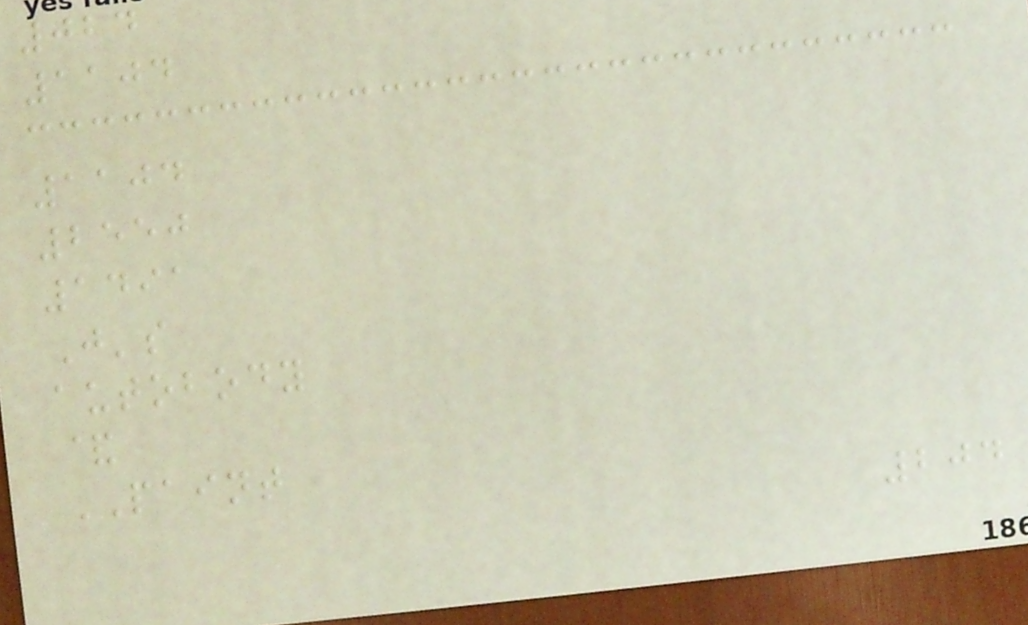024
1104
1104
2550
1491
J's
autobody
&
PAINT
204
